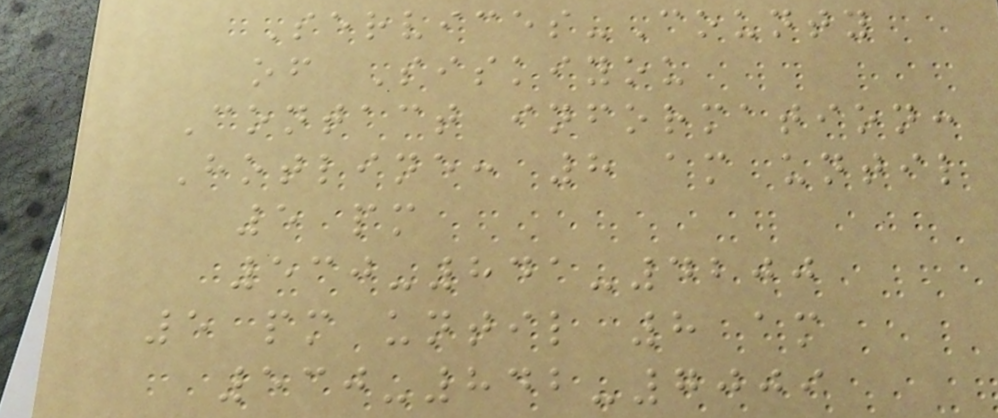Services-County
of Siskiyou
Contact information:
Hotline: 8 am until
5 pm
530-841-4200
5 pm until 8 am
530-842-7009
